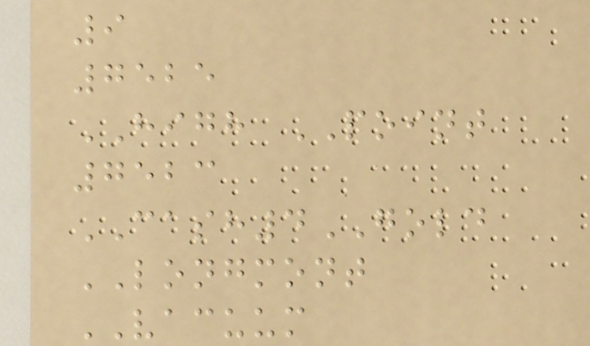9
7525
HIGH POINT
7523
CASH4GOLD
LONGMONT
VACUUM
